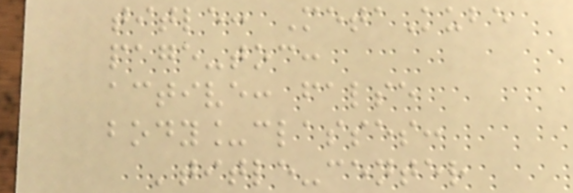title: MetaKube
page-toc:
active: false
body_classes:
'title-center
